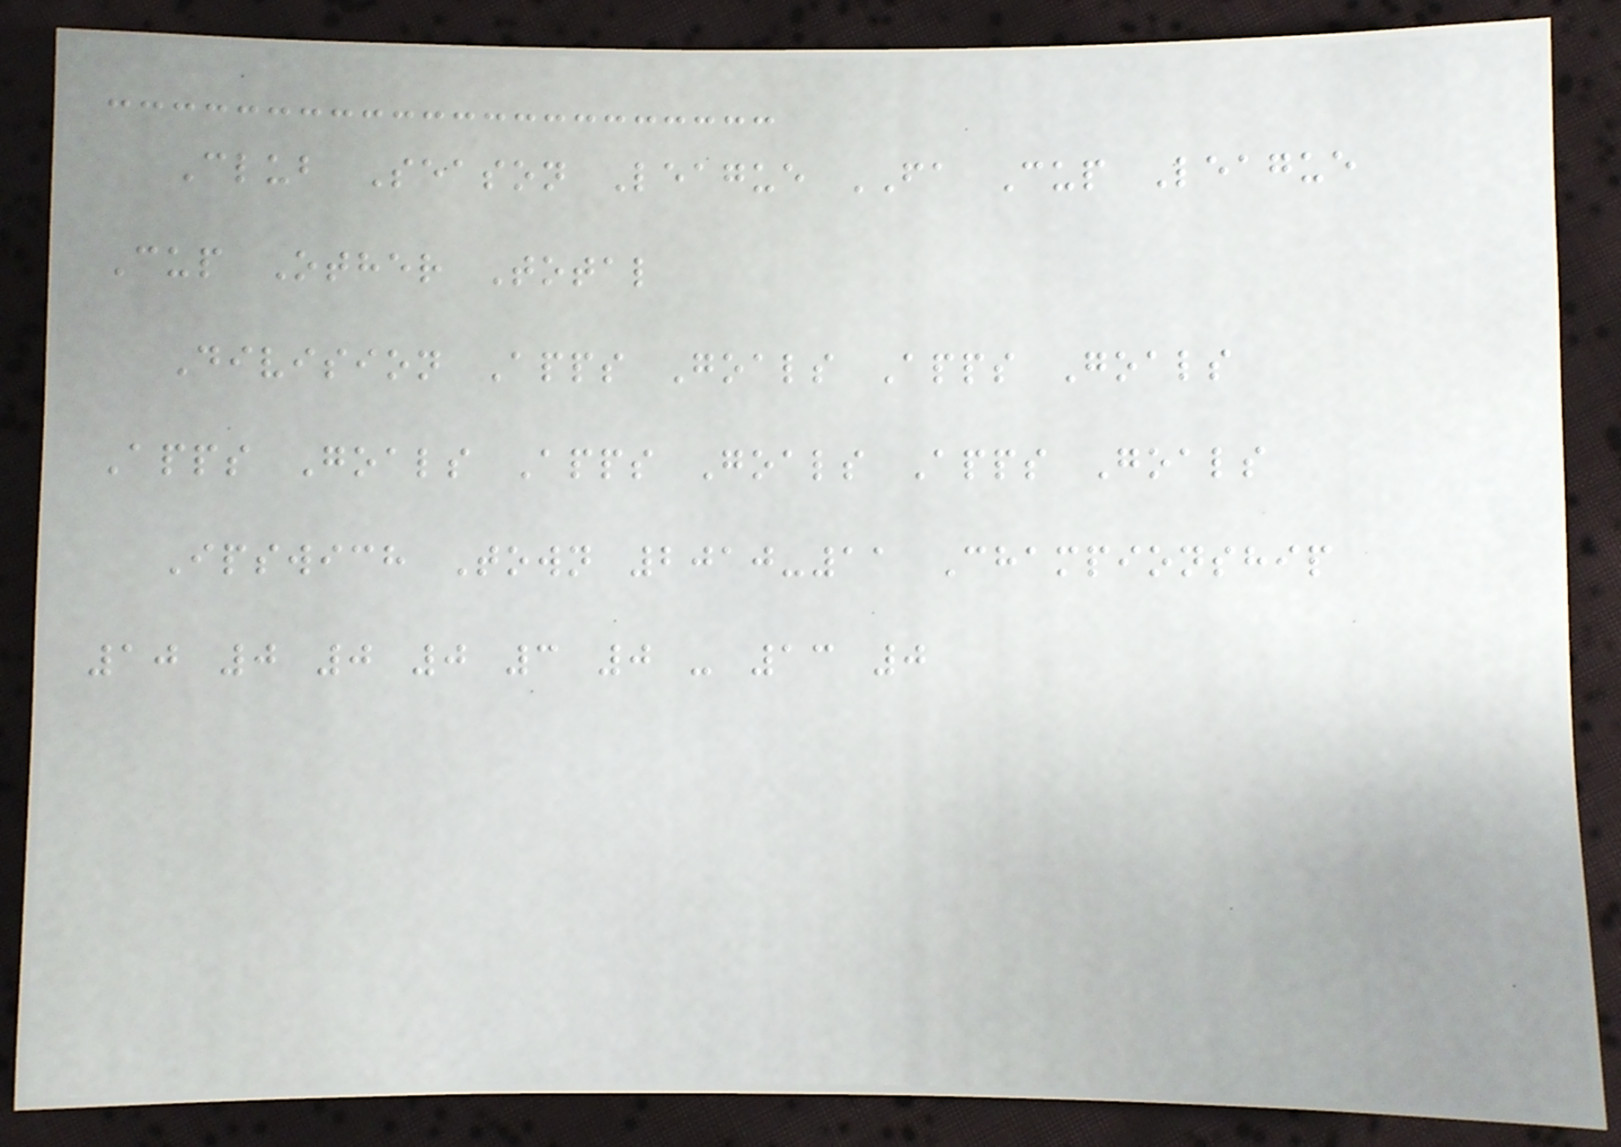Club Season League FA Cup League
Cup Other Total
Division Apps Goals Apps Goals
Apps Goals Apps Goals Apps Goals
Ipswich Town 2010-11 Championship
10 0 0 0 3 0 - 13 0
